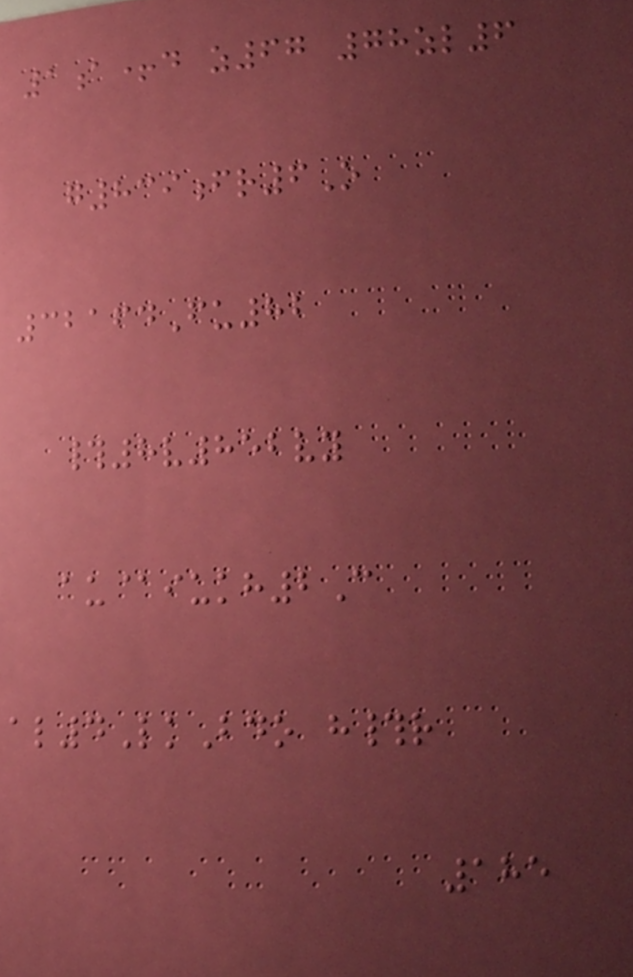1a+d z67 78zl6
g839fr6O
32164Fu82
#8v852vy
au@iukh2C
al4LkBdo h#r
185
